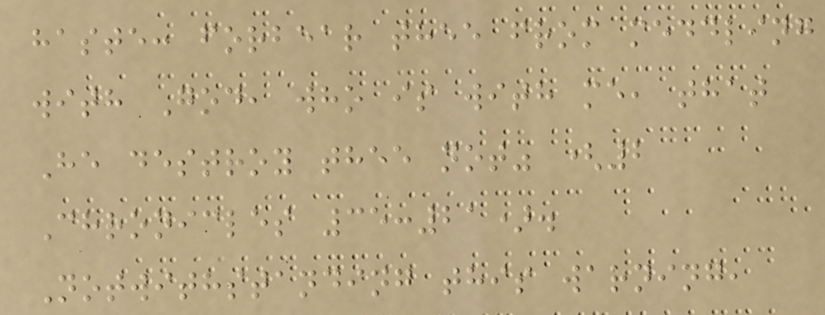haste: forbear thee from meddling
with God, who is with me, that
He destroy thee not" (2
Chronicles 35:21).
Notwithstanding this warning,
